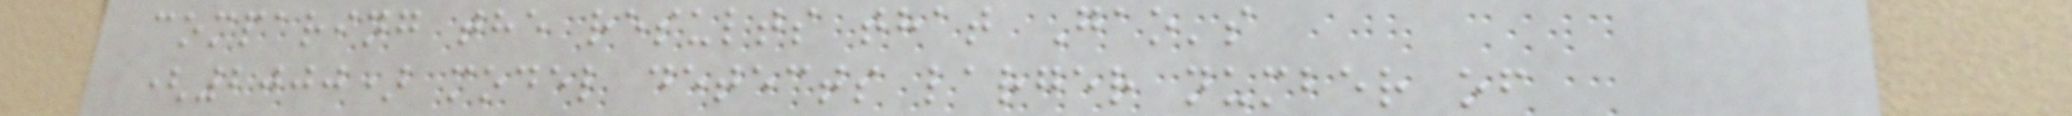comparing the results that Gao's
(2000) model detects larger number of
